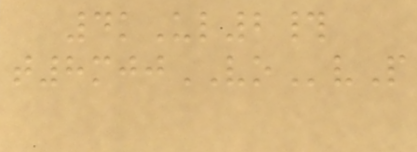4kUl2#
t8mjjVOvP
